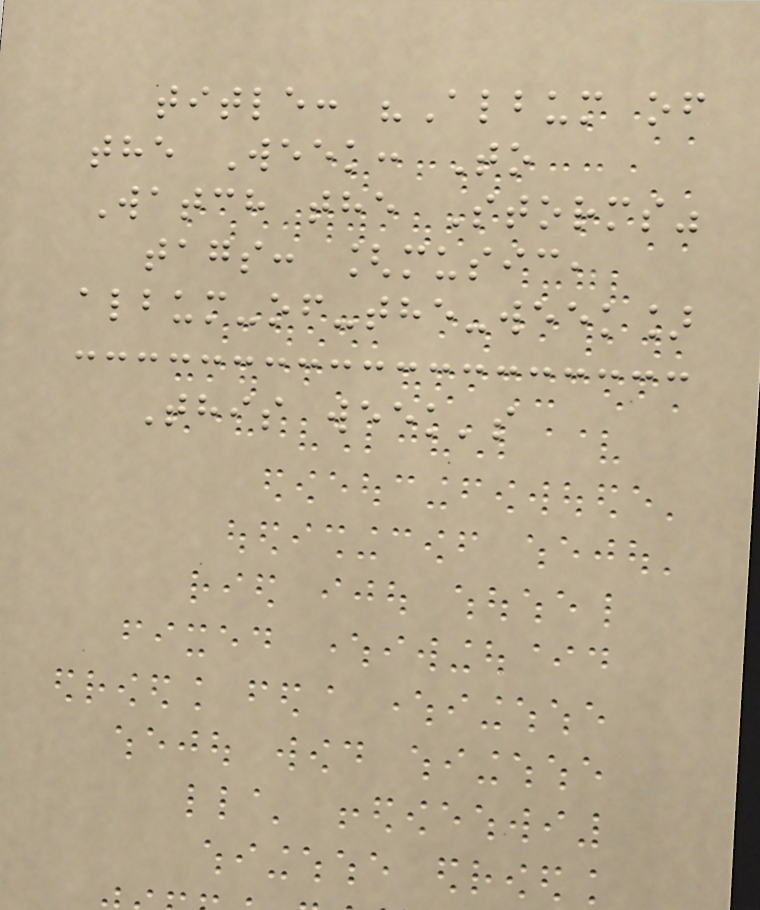title: "Album of
the Week: To
Watch the Storms"
tags: [music,
album-of-the-week]
This week's
